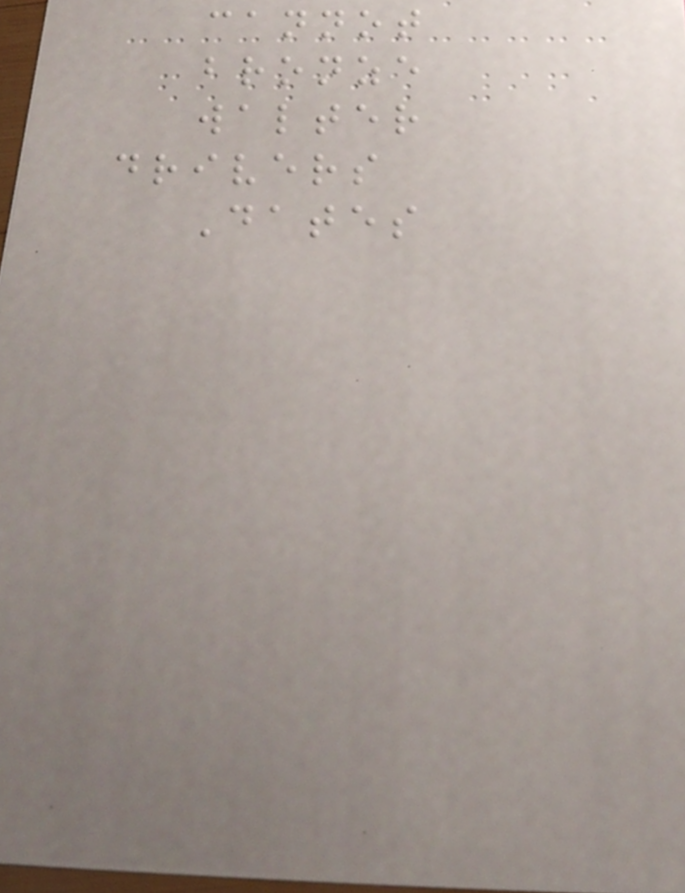cannot
bronze
walter
drivers
Dates
